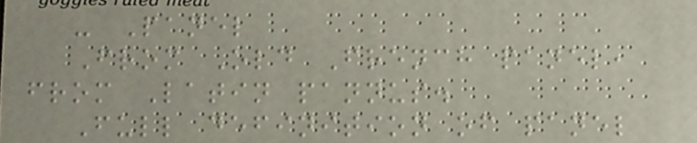- Panel
From Old French panel,
from Latin pannus.
Full definition of panel
